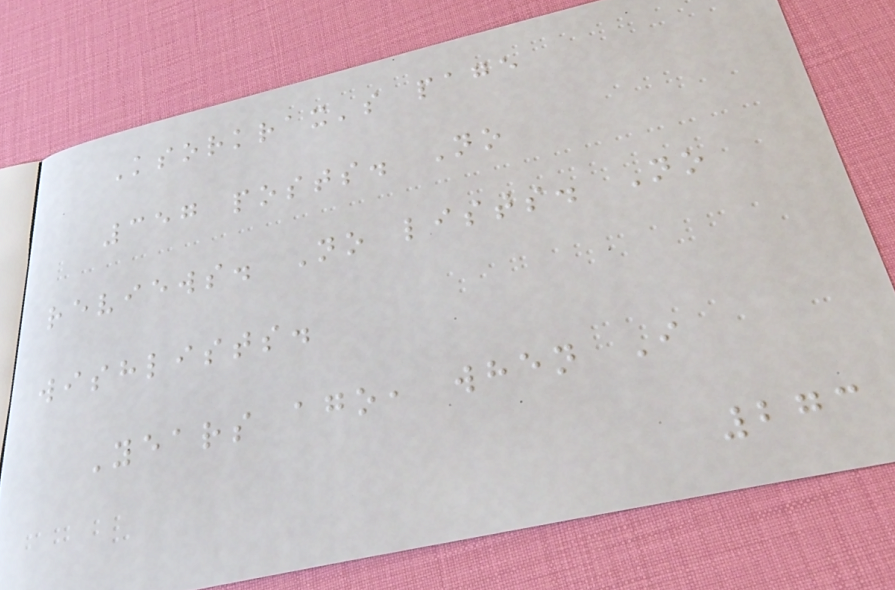Ksorkrax's page
357 posts. No
reviews. No lists. No
wishlists.
Years ago, when I
273
